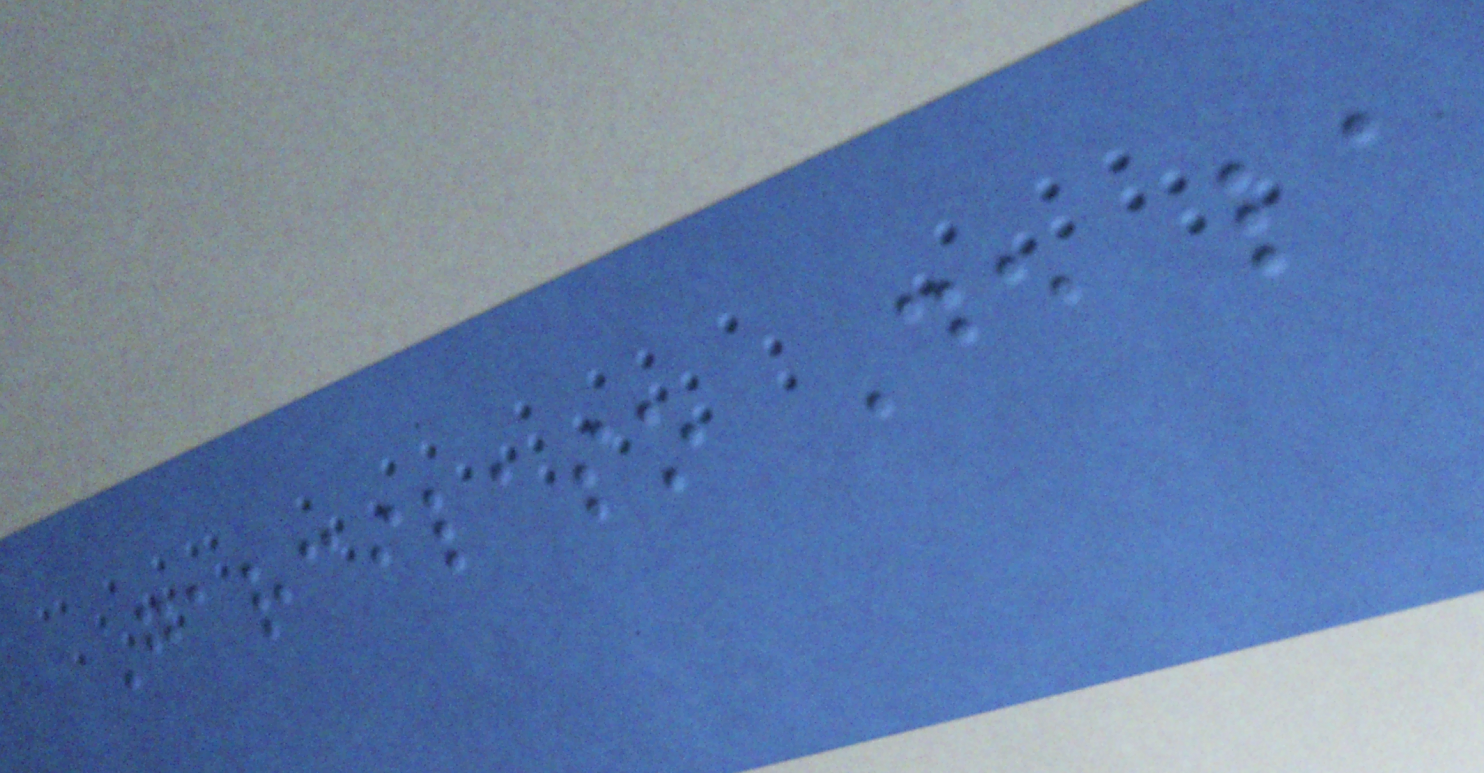Garcilaso De la
